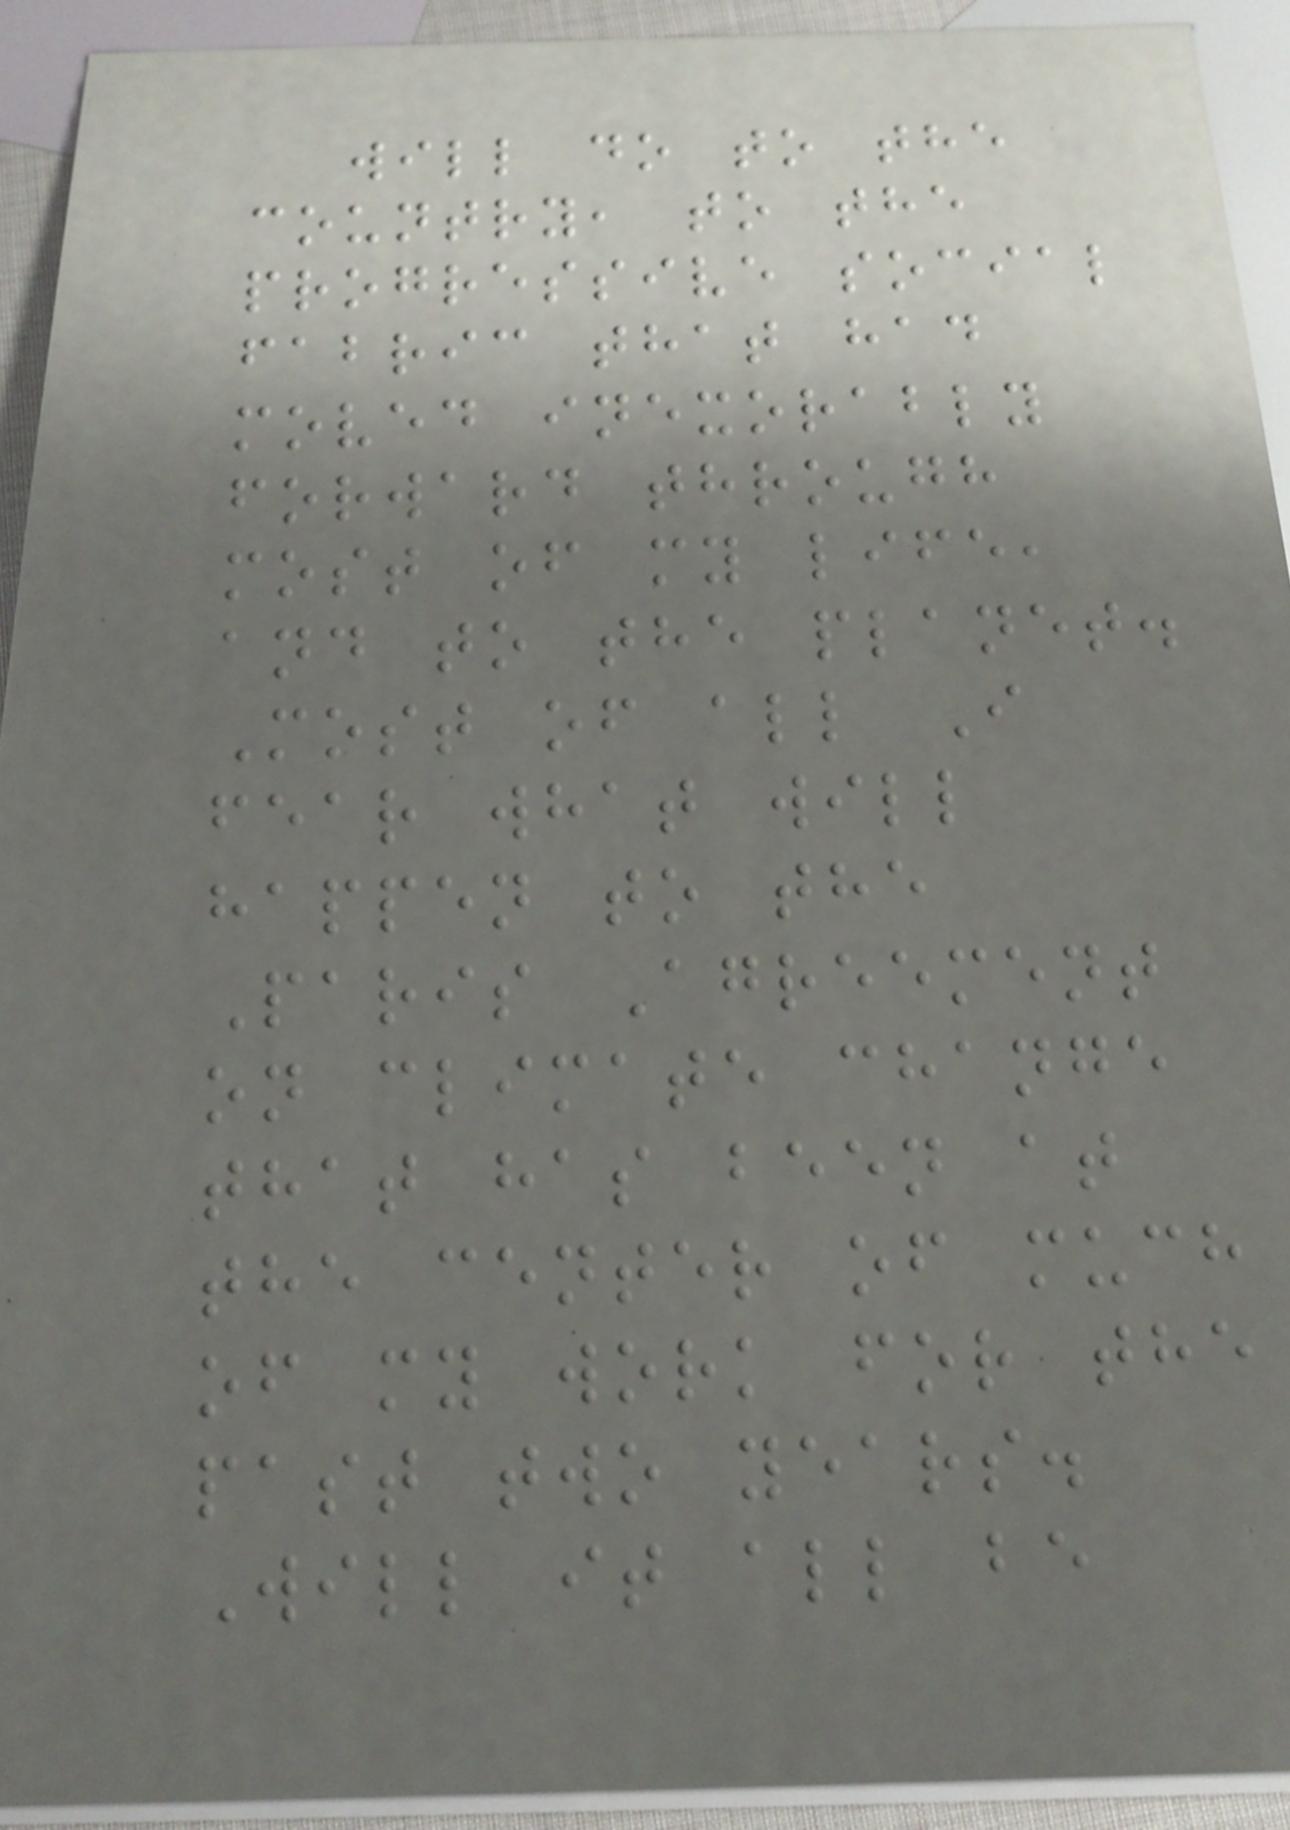will do to the
country, to the
progressive social
fabric that had
moved inexorably
forward through
most of my life,
and to the planet.
Most of all I
fear what will
happen to the
Paris Agreement
on climate change
that has been at
the center of much
of my work for the
past two years.
Will it all be
